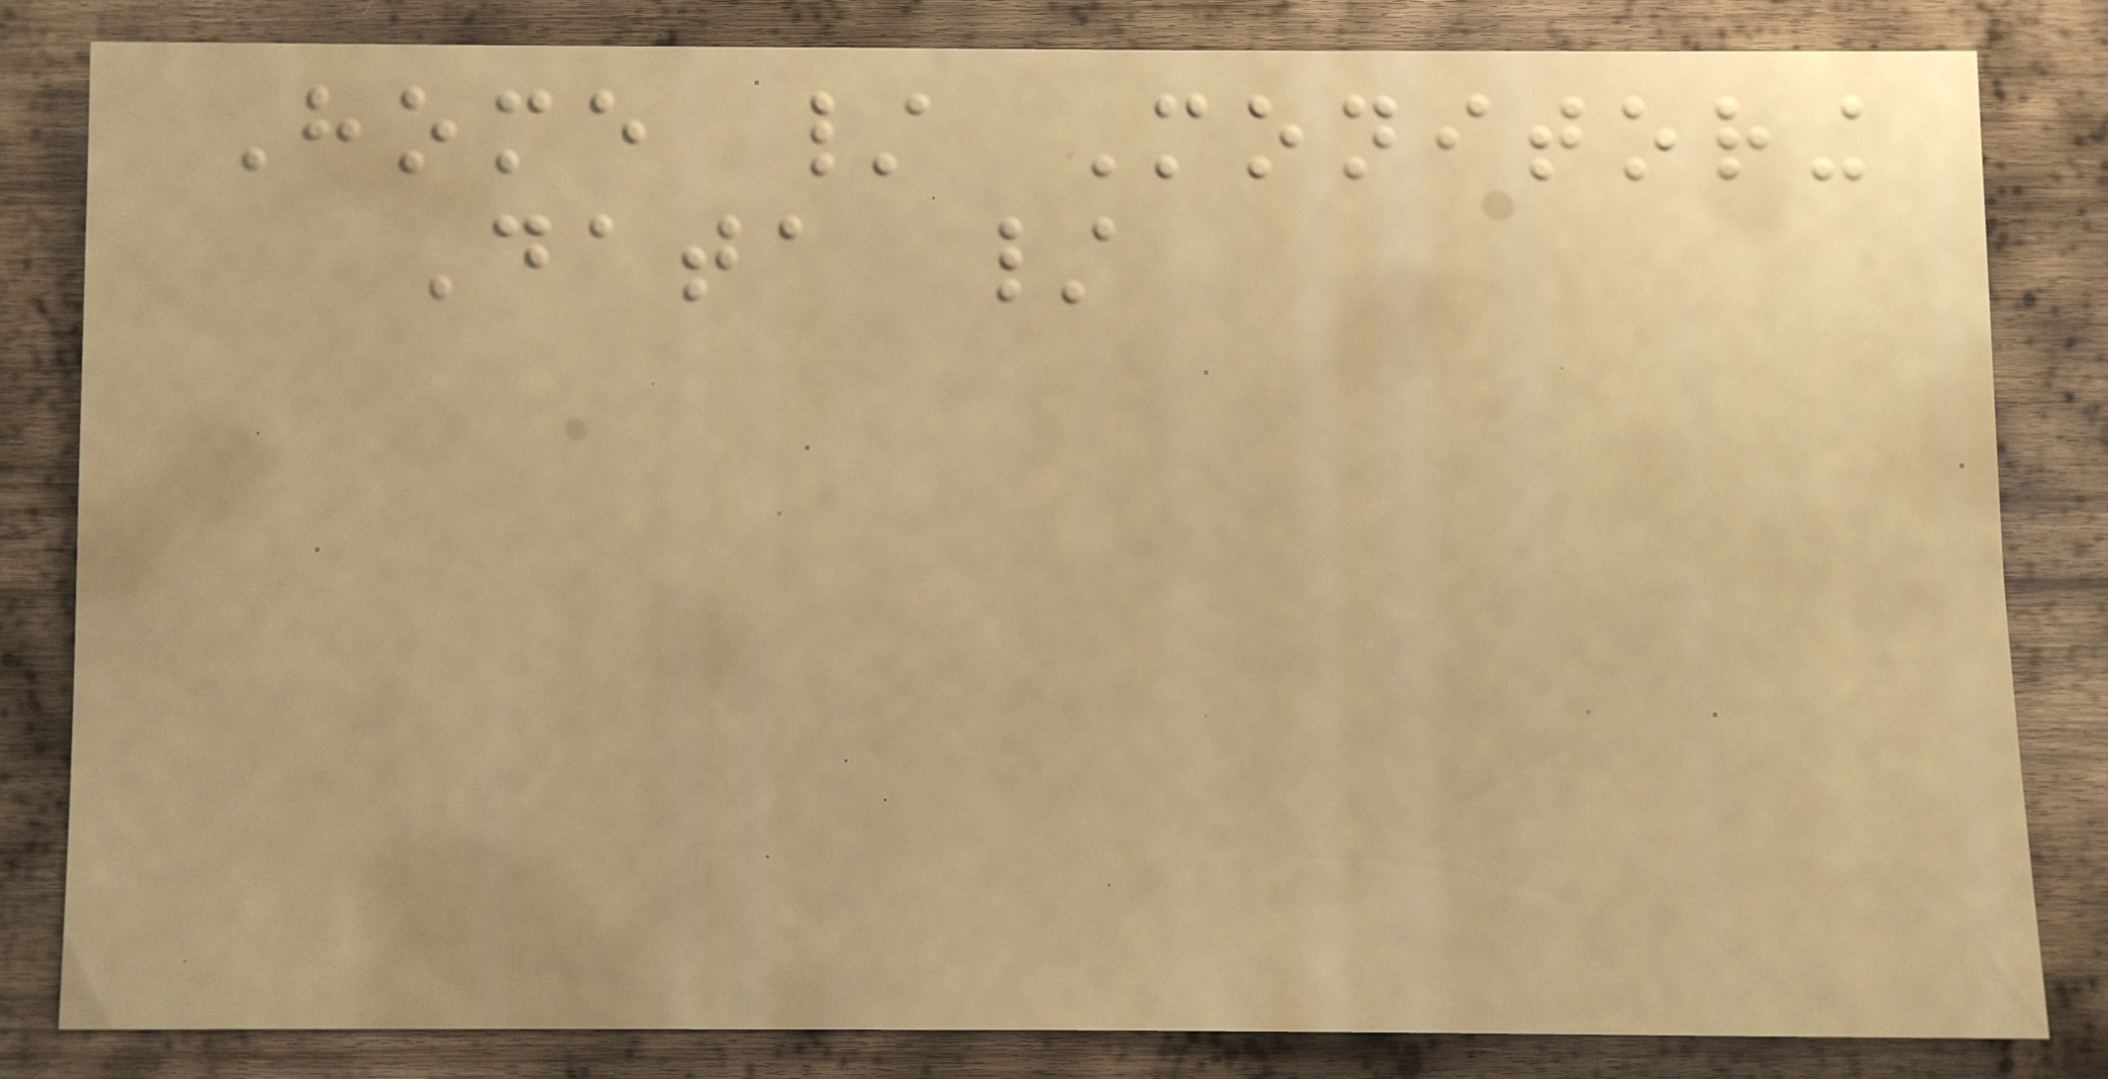Home / Monitoring
Data /
